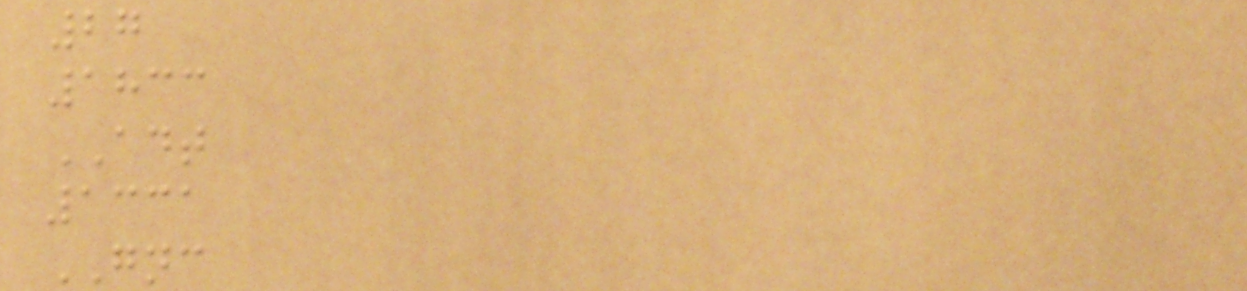27
1833
ADT
1331
GNC
